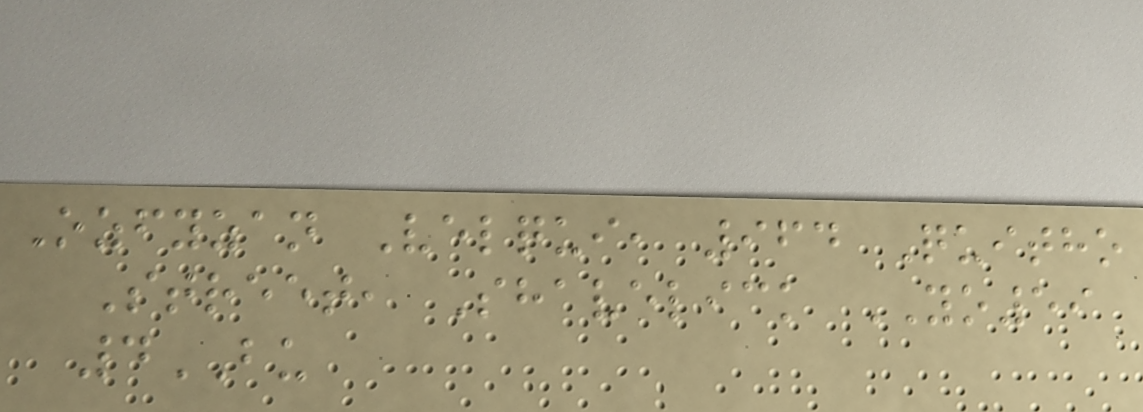Ozfyzan Velqui, 964 Quitho
Street, Shavelick YO59
4BU
